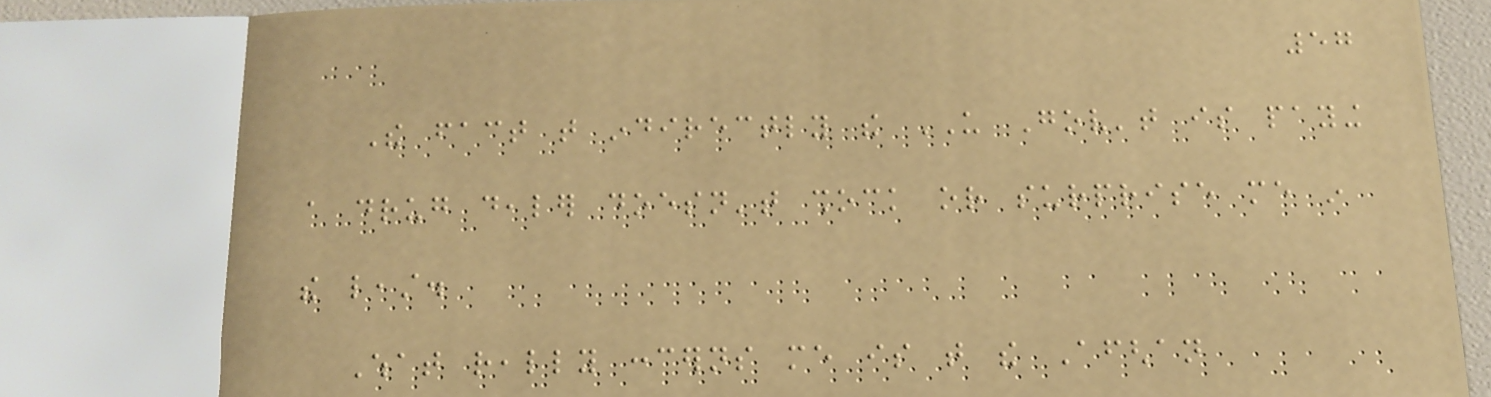57
The fact that indirectly the US Gov't is paying
a drug dealer doesn't shock or surprise me in
the least.
What really concerns me is that the Afghan
